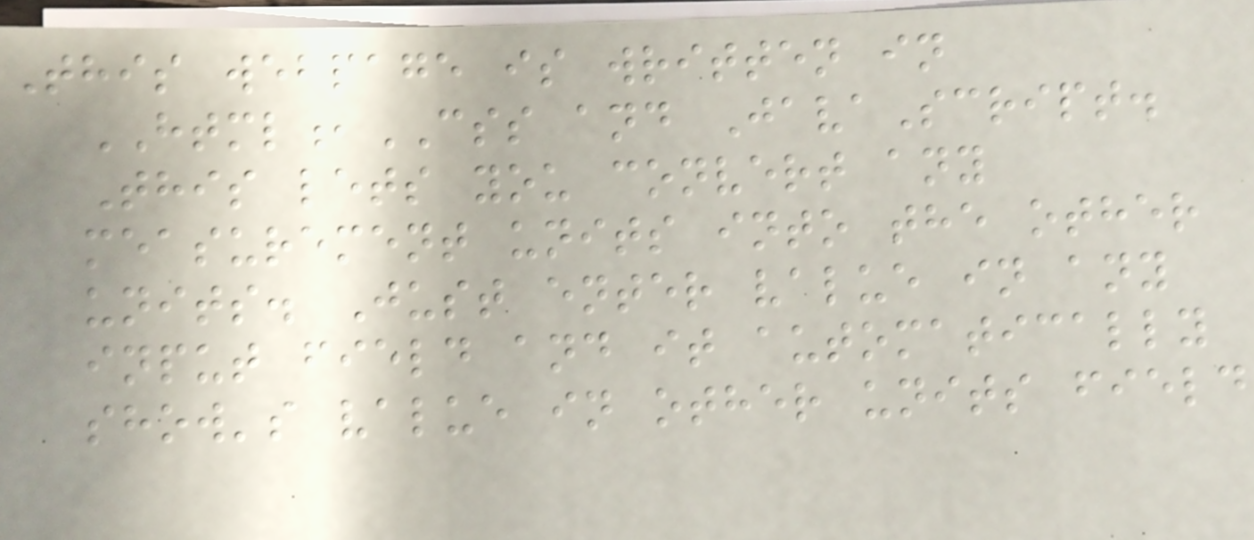This webpage is written in
HTML,CSS and JavaScript.
This lets you convert any
measurement units into the other
units. Just enter value in any
input field and it automatically
show's value in other units field
